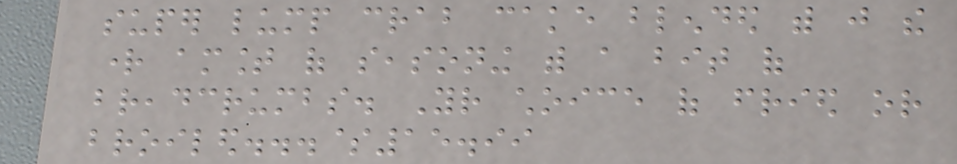super lump crab cake blended with just the
right amount of seasoning with a bit of
breadcrumbs. Your choice of fried or
broiled...$15.99
